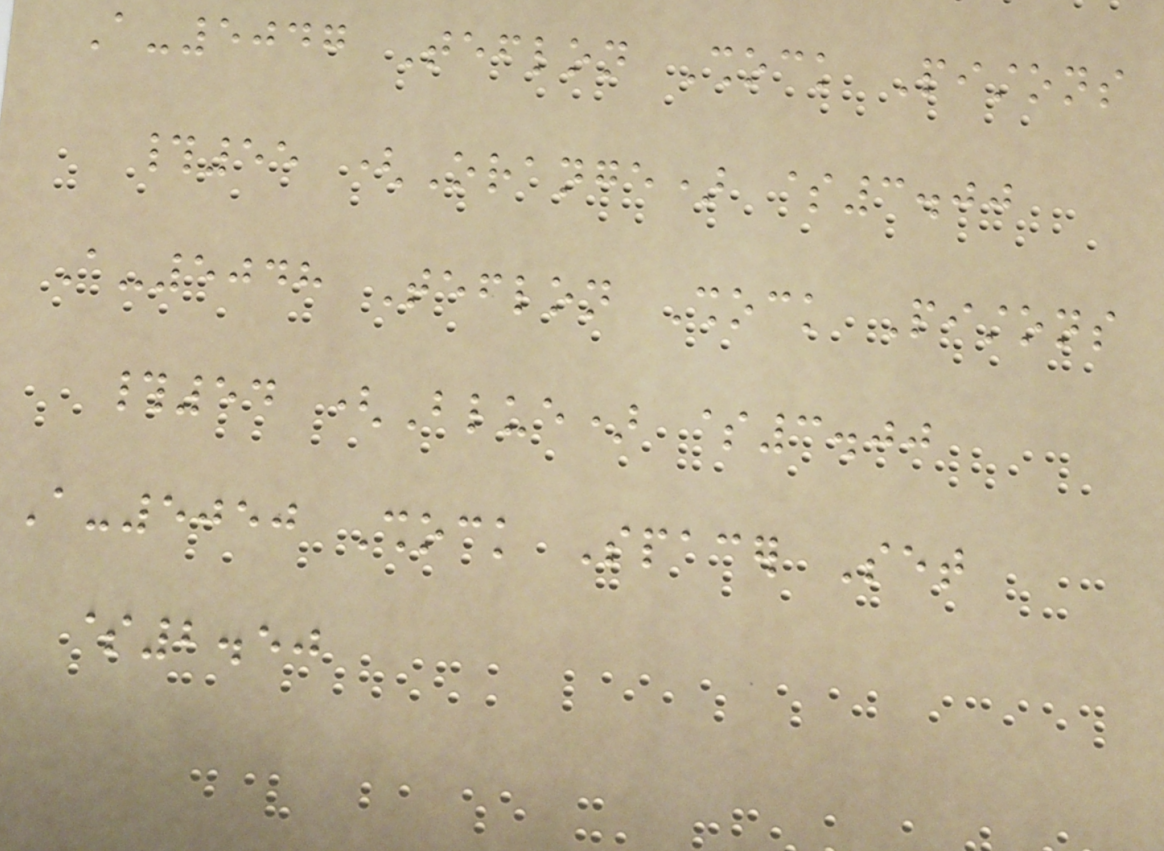A-5047 Teflon Shock Pistons
#55 (Orange) $3.00
A-5048 Teflon Shock Pistons
#54 (Blue) $3.00
A-5050 Shock Spacer Set
$2.50
